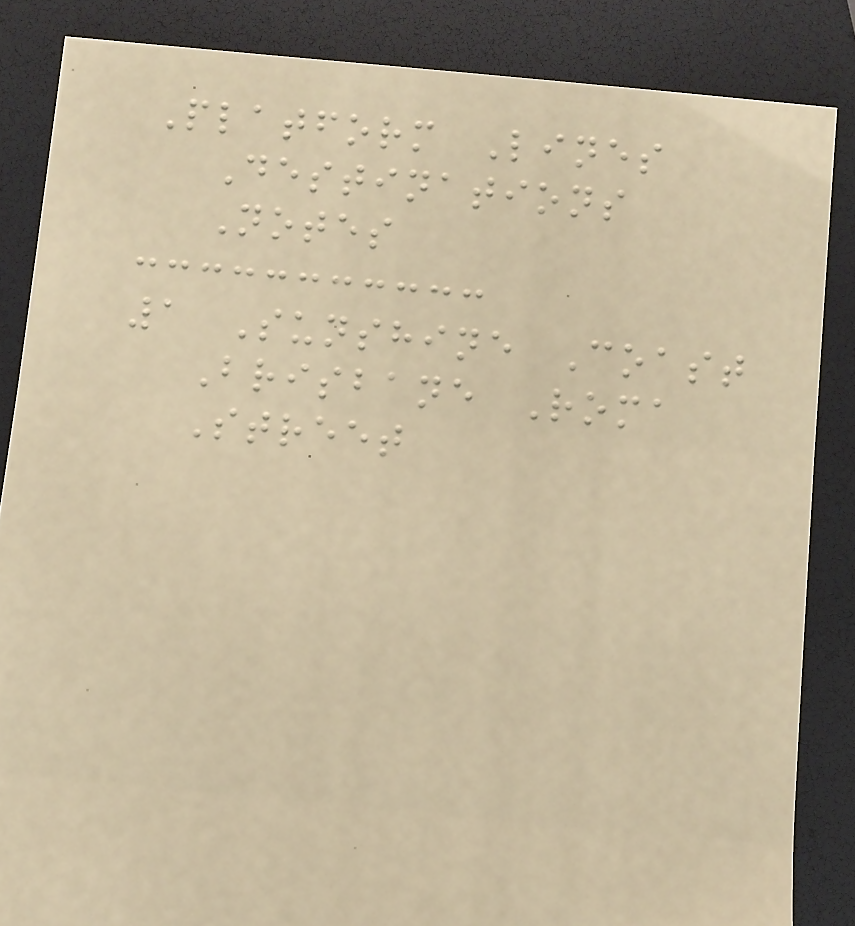Platform Lines
Destinations
Notes
1 Sunshine Coast
Brisbane Roma
Street
